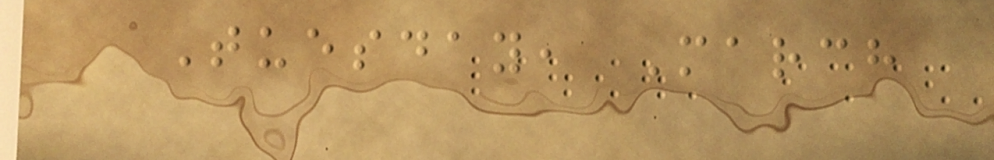Tuesday, March
